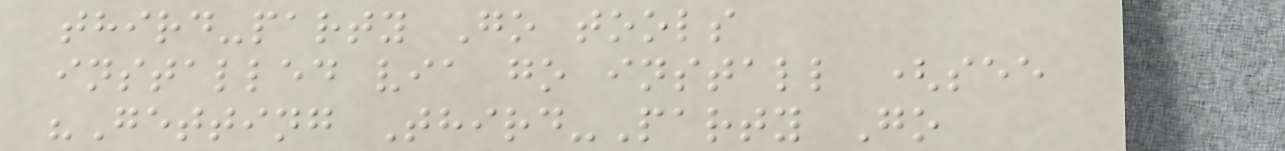third-party Go tools
installed via go install (see
"Getting Third-Party Go
